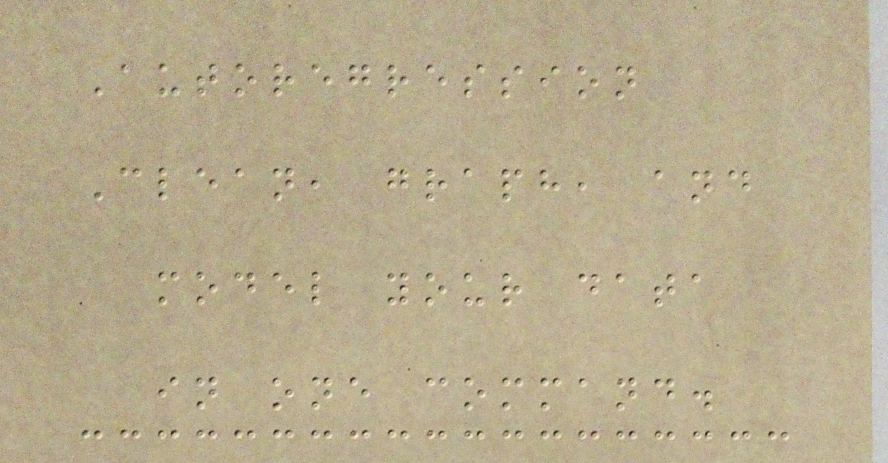Autoregression
Clean, graph, and
model your data
in one command.
